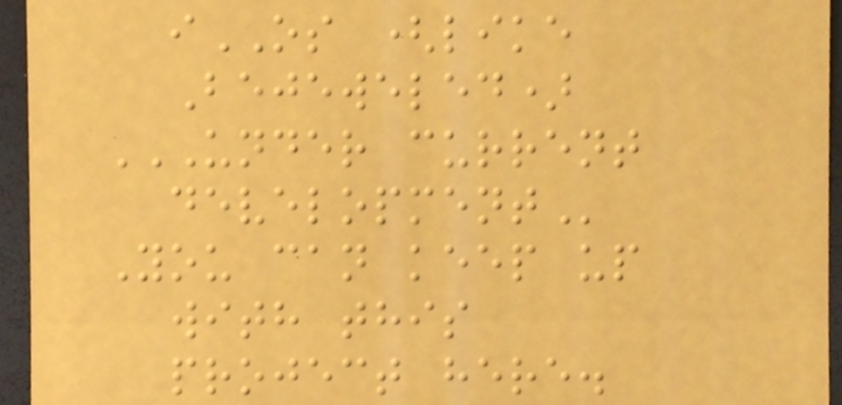iOS (like
Bejeweled)
UNDER CURRENT
DEVELOPMENT
You can keep up
with this
project here.
